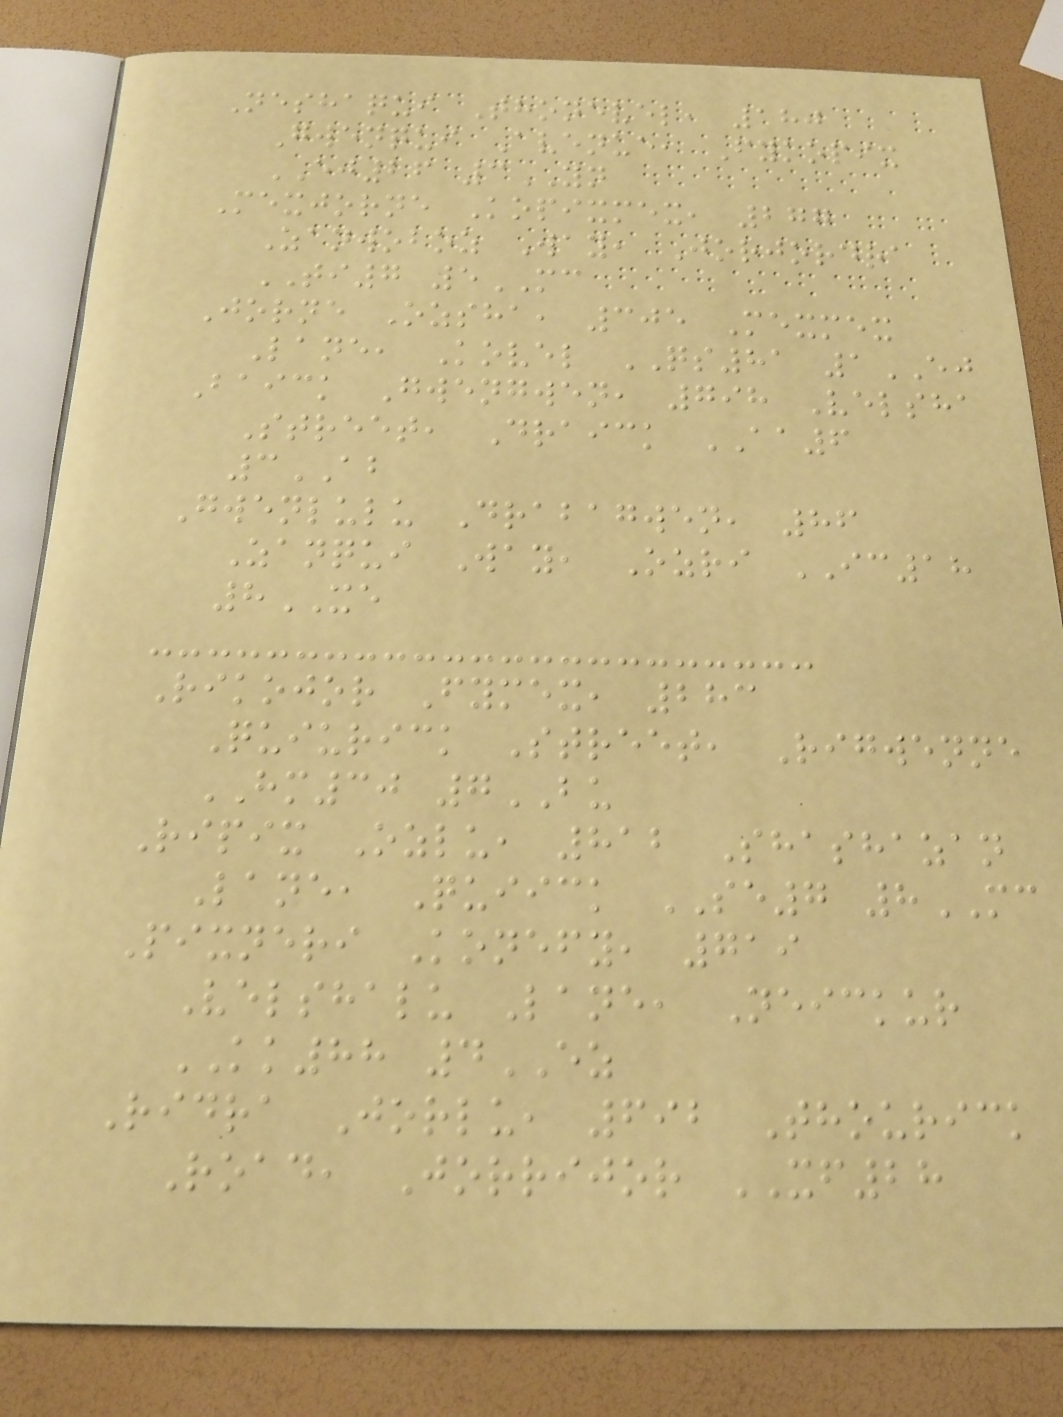Neshaqui Thonevel, 180
Gwenqui Avenue, Fykopix
EJ26 3YN
Mexjorne Kopixmex, 277
Zanwoboz Way, Jorjordra
TI7 5MC
Jorne Ozsha, 305 Mexmex
Lane, Kovel QS81 1EJ
Baick Gwengwen, 798 Velsha
Street, Draick AA6
3AB
Gwenlulu Drabagwen, 86
Zanqui Way, Ozri IC18
8XE
Rikojor Fymex, 283
Quiurick Street, Rigwenne
HM30 7BU
Ripix Ozlu, 812 Shashazan
Lane, Quiick SE7 8MC
Pixneri Konefy, 719
Velshalu Lane, Neickur
KK88 4EZ
Ridra Jorlu, 692 Thourick
Road, Jorrijor XF28
